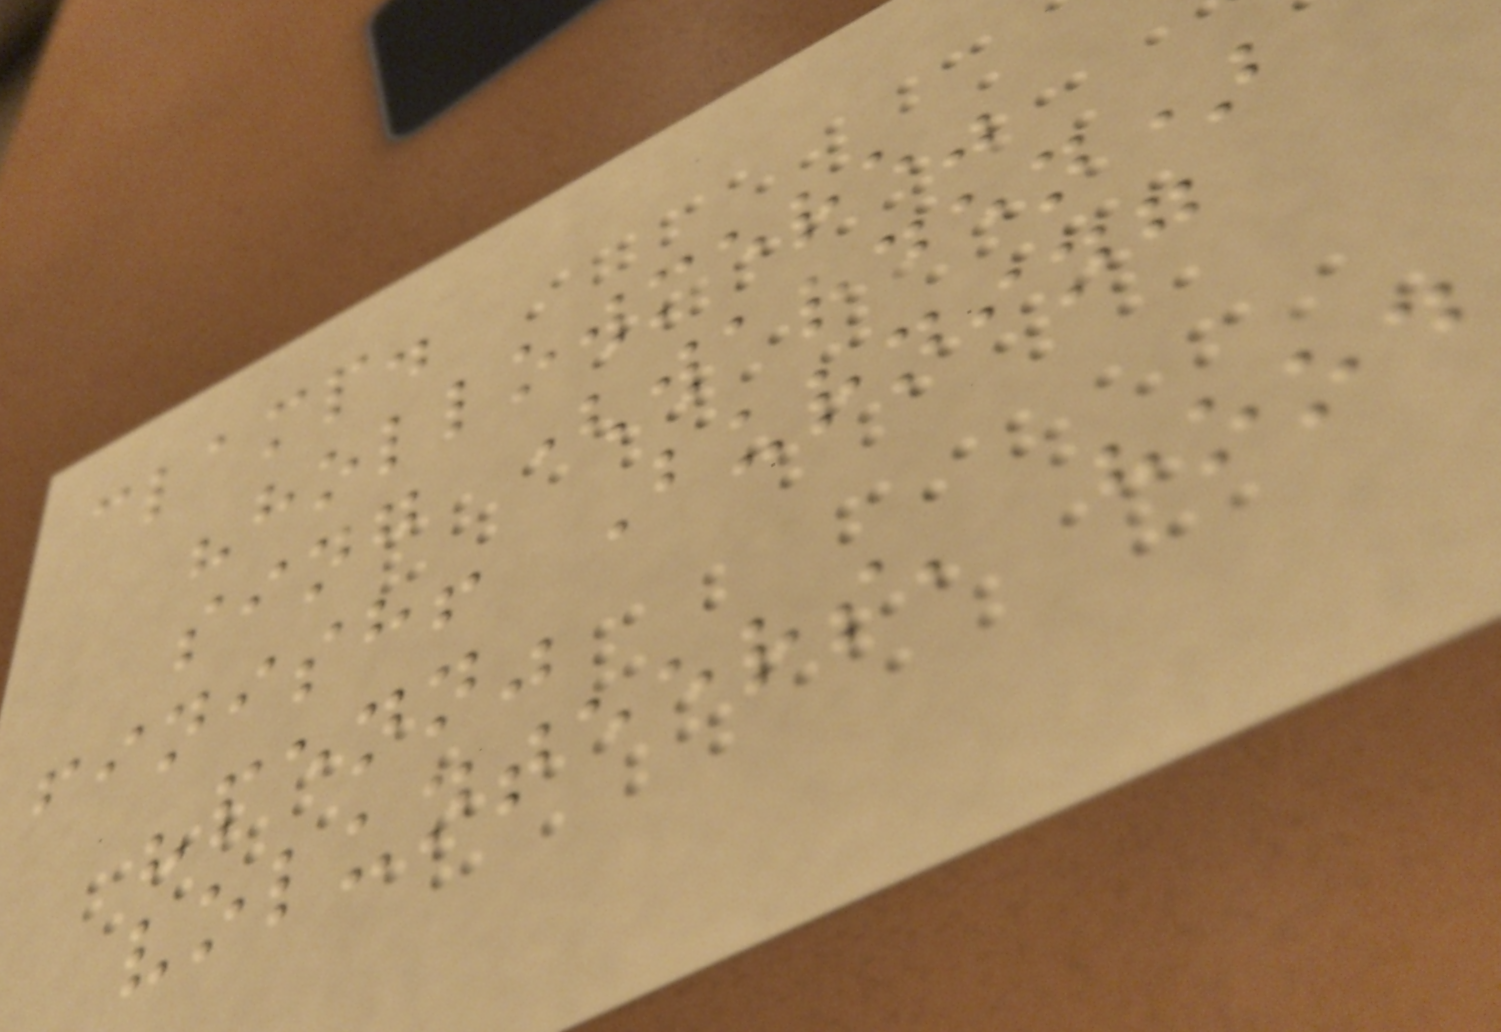clamp.
"hollowmere"
sing (warden)
finish! Burning
"penn"
volunteers, hood
